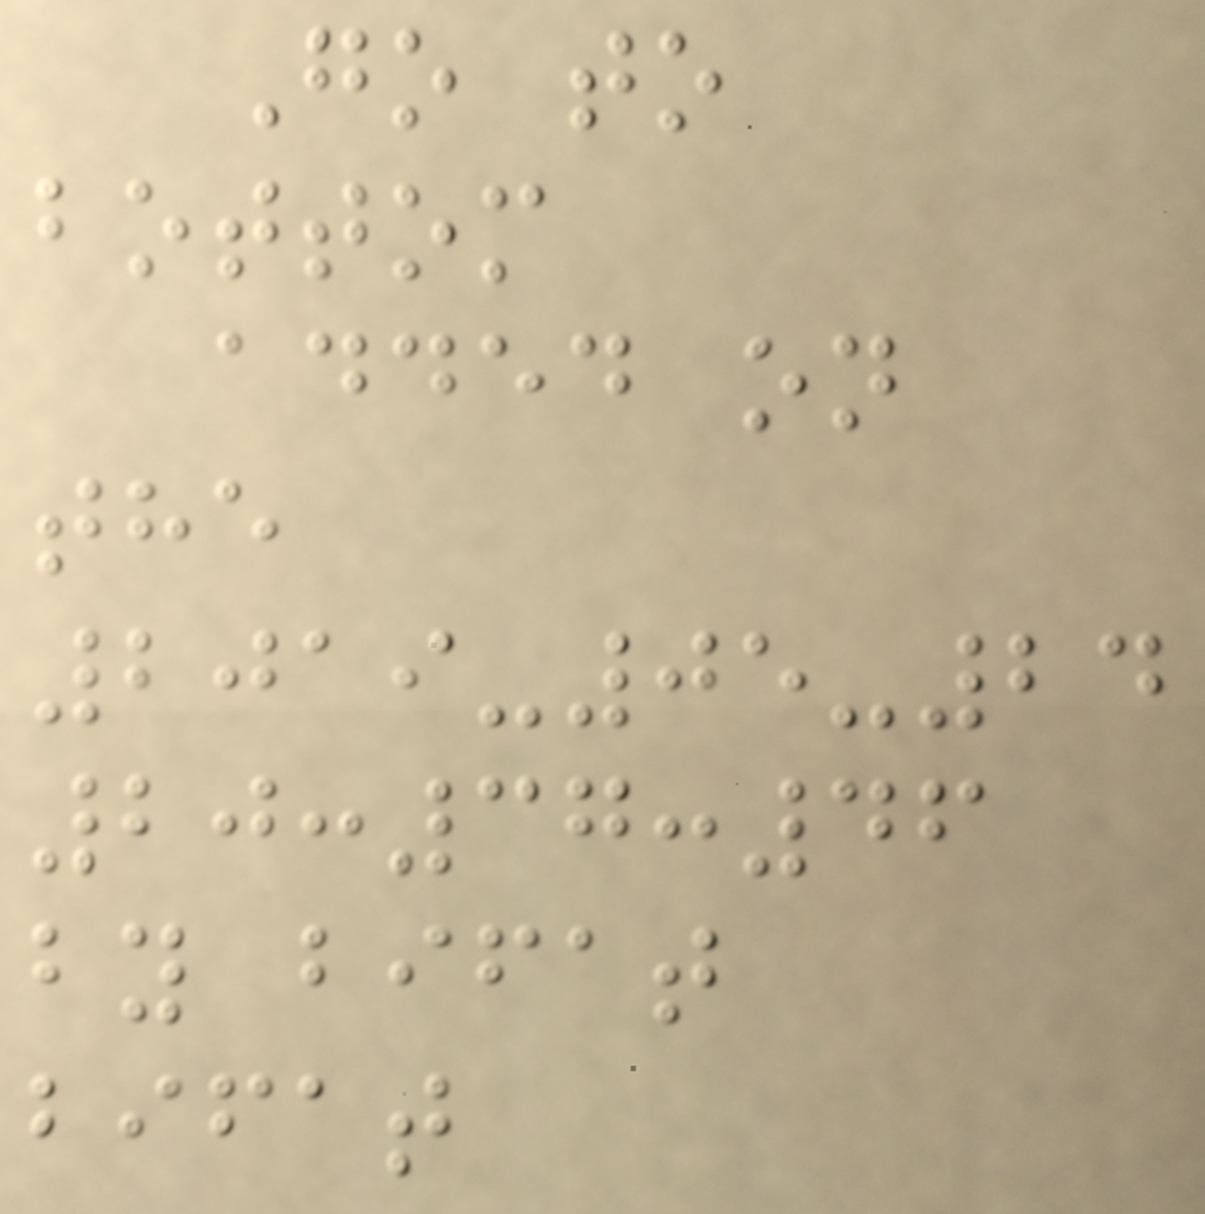Go to
bottom
added on
the
2019-05-24
20:37:46
by bifat
bifat
